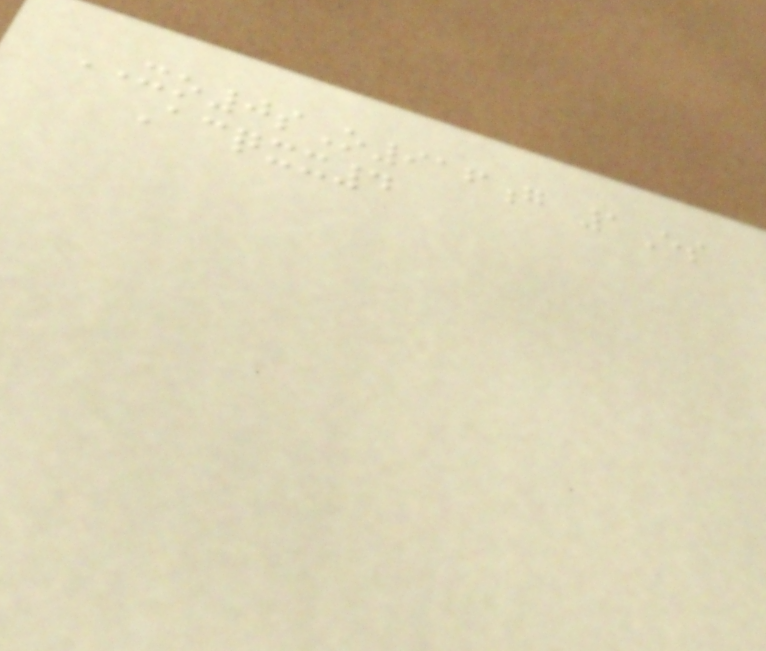XO0sO916g 1Es
Acqxx4
